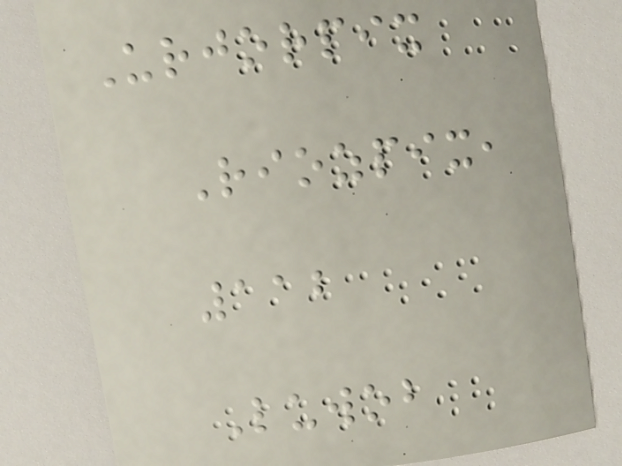Urjorpix
Riozpix,
112
Luwob
